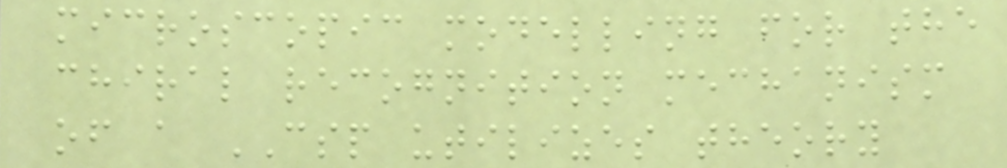microscopic modelling for the
chiral recognition mechanism
of a CSP utilizes theory
